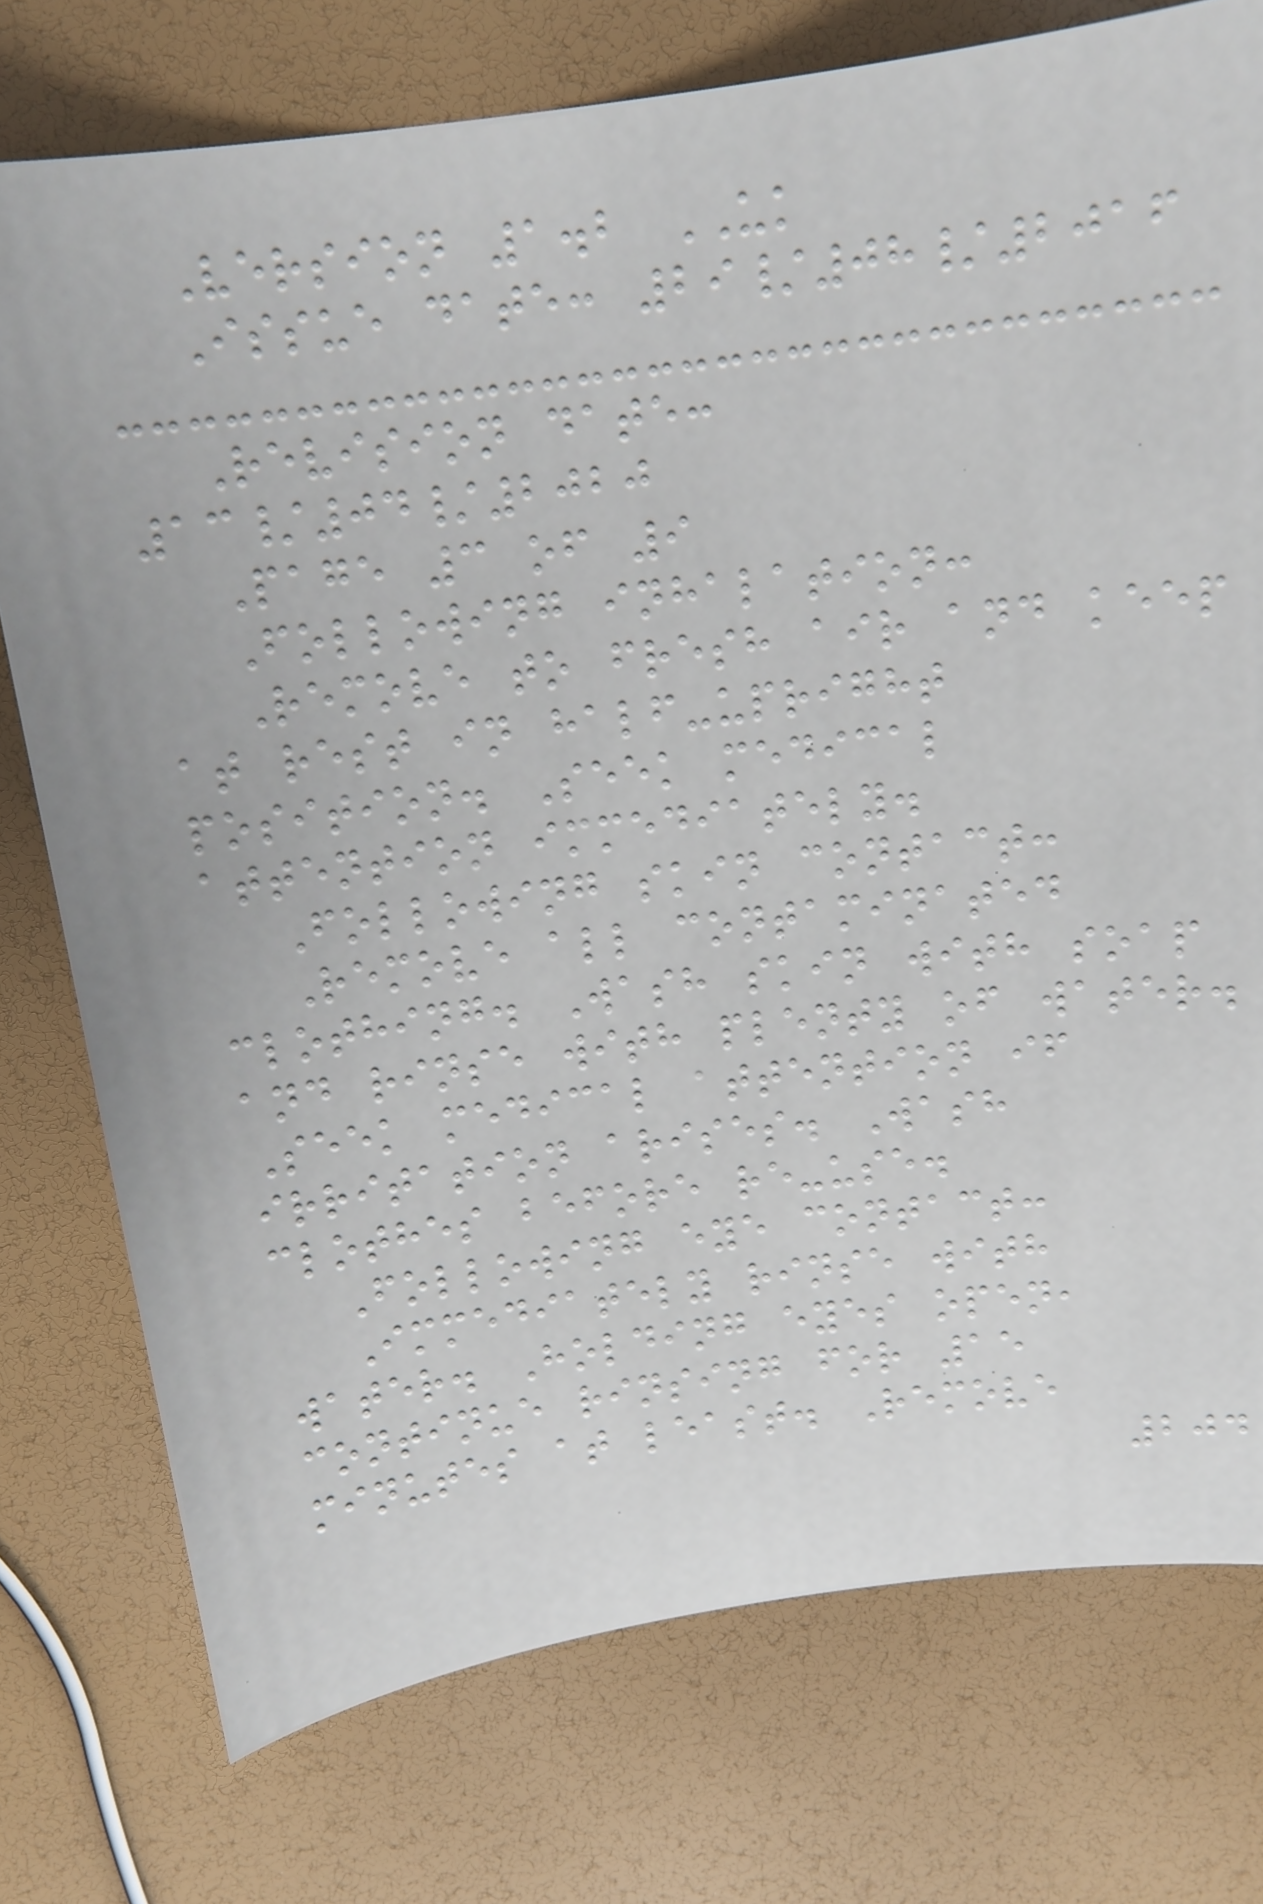Version 1.2 UK
Issue date: 29/08/2016
Revision date:
13/04/2020
Page 3 of 9
Following inhalation:
Remove to fresh air and keep
at rest in half-upright
position. Seek medical
attention immediately.
Following skin contact:
Remove all contaminated
clothing. Wash skin with soap
and rinse with plenty of water.
Seek medical attention if
irritation arises. Wash
clothes before re-use.
Following eye contact:
Immediately rinse with
water. Holding eyes open,
continue rinsing for 15
minutes at least. Remove
204
